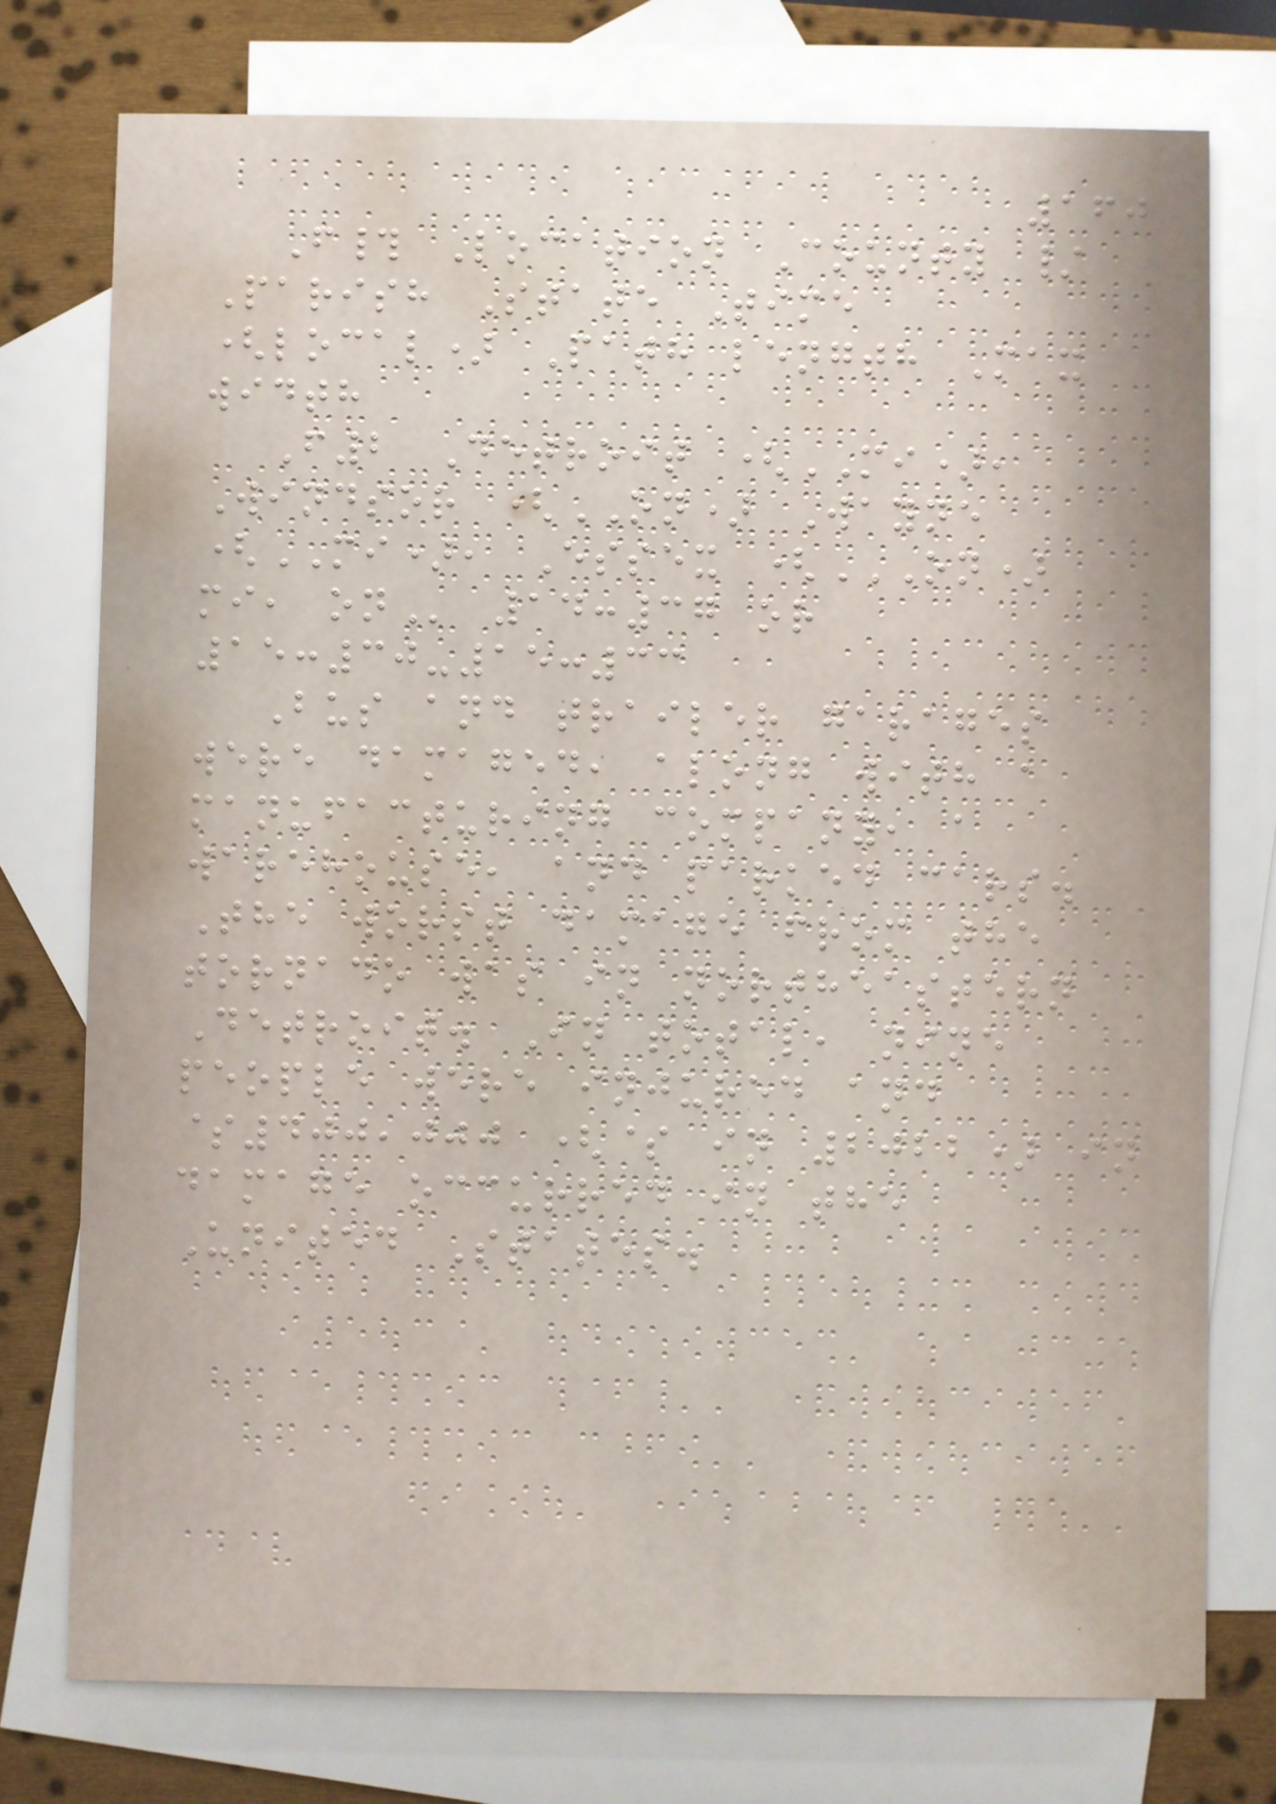160
F# Location County /
Parish State Time
(local) Path length Max
width
F2 Detroit (MI),
Windsor (ON) Wayne
(MI), Essex (ON)
MI, ON 14:37 or
15:30-15:33
Bus and trailer garages
were damaged, along with a
manufacturing company, a
warehouse, and parked cars.
The worst damage from the
tornado was in northeastern
Detroit. In total, nine
people were injured and
$400,000 ($ in 2022) in
damage occurred in the
United States.
